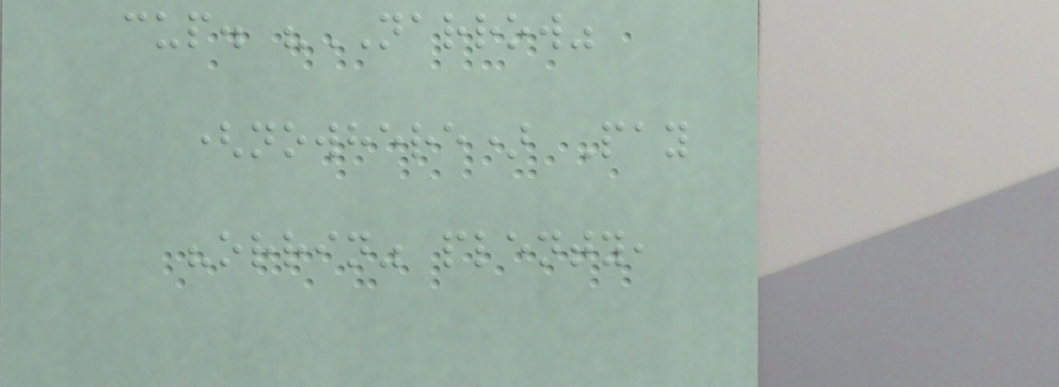cup. "NARROW"
(nowhere) Pay
"orrin" plenty,
